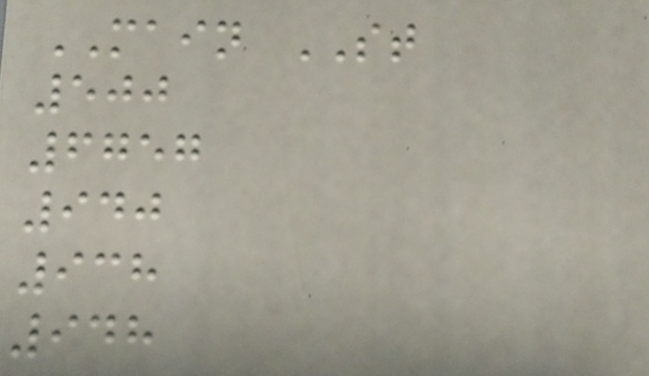MAIN ST
500
6757
940
938
948
